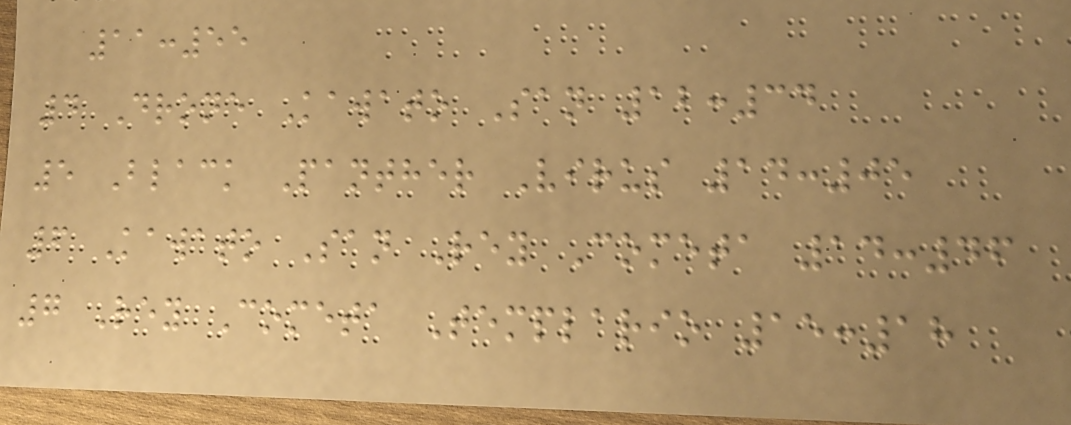11:55
4 Drone Kawato San 12:34
5 Black Panther Virus 14:05
6 Kawato San Rey Cometa 14:46
7 Rey Cometa Templario 15:18
